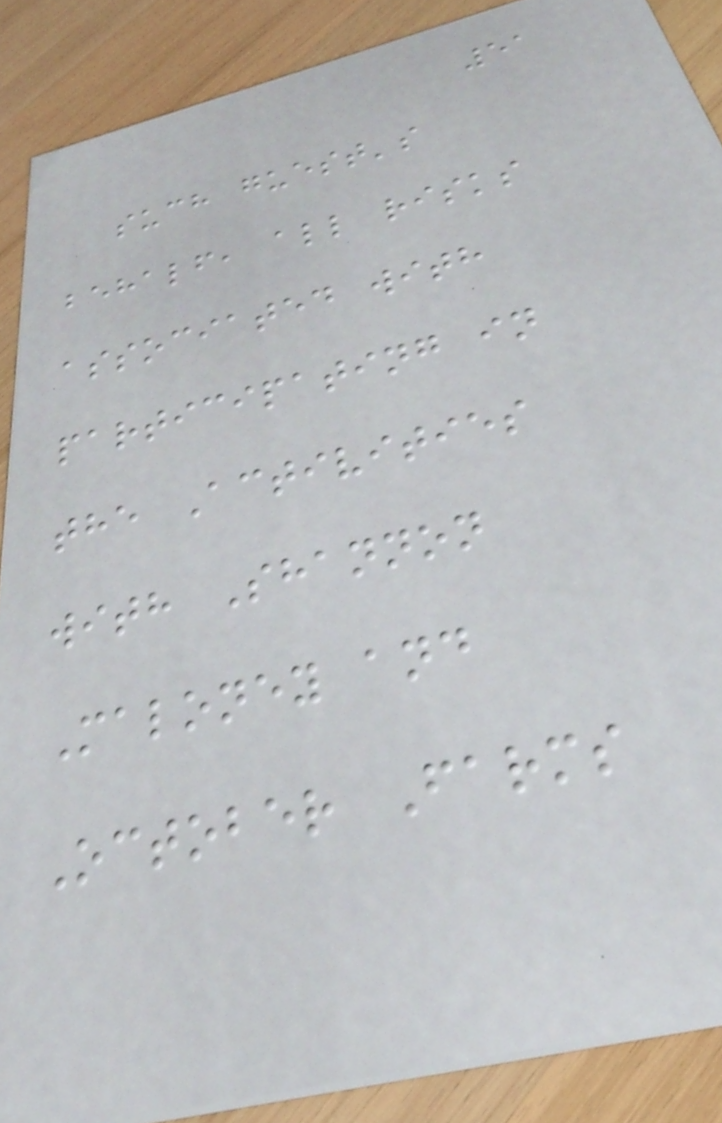51
such guest's
behalf, all risks
associated with
participating in
the Activities
with Shannon
Maloney and
October Farms
